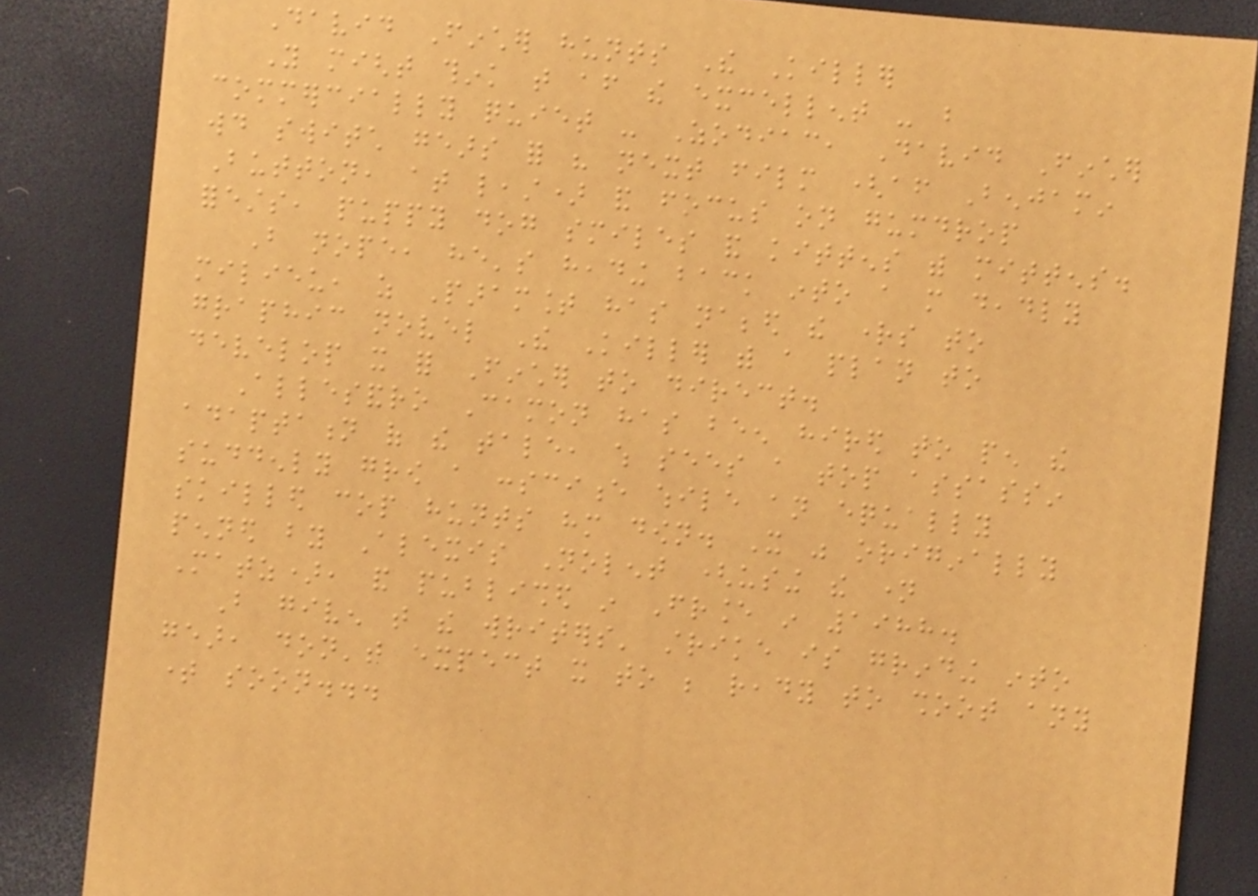David Fincher hunts The Killer
You might think that after the excellent - but
commercially quiet - Zodiac, David Fincher
would switch gears for his next film (after Benjamin
Button, at least) and focus on gumdrop
forests, puppy dog smiles and kittens with mittens.
But nope, he's heading back into a more deadly
milieu, as Paramount has nabbed the rights to
graphic novel The Killer with a plan to
develop it for Fincher to direct.
Allesandro Camon has been hired to pen the
adaptation of the tale, which sees a top assassin
suddenly grow a conscience while an equally
skilled cop hunts him down. It was originally
penned by Alexis Nolent (using the name
Matz), and published in France in 1988.
But given that the writers' strike is grinding into
gear, don't expect it to be ready to shoot any
time soon...
